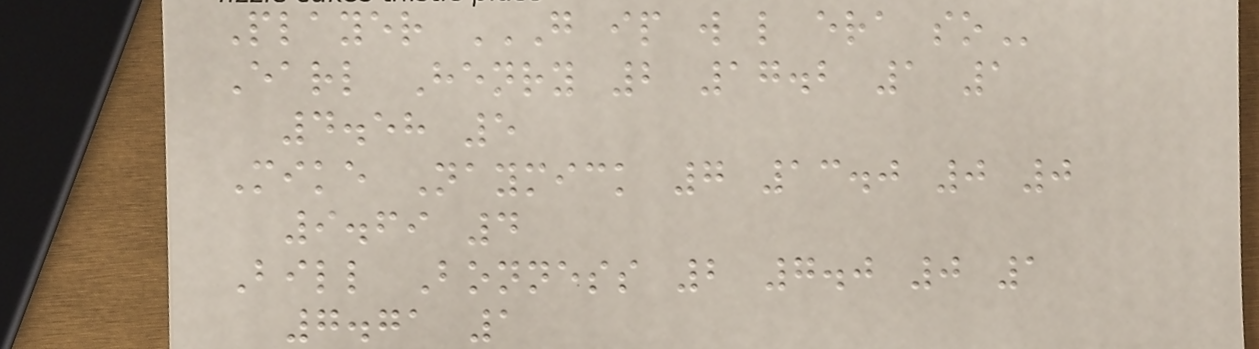Player G IP W L ERA SO
Earl Henry 2 17.2 1 1
4.58 5
Mike Naymick 7 13.0 0 0
9.69 4
Bill Bonness 2 7.0 0 1
7.71 1
